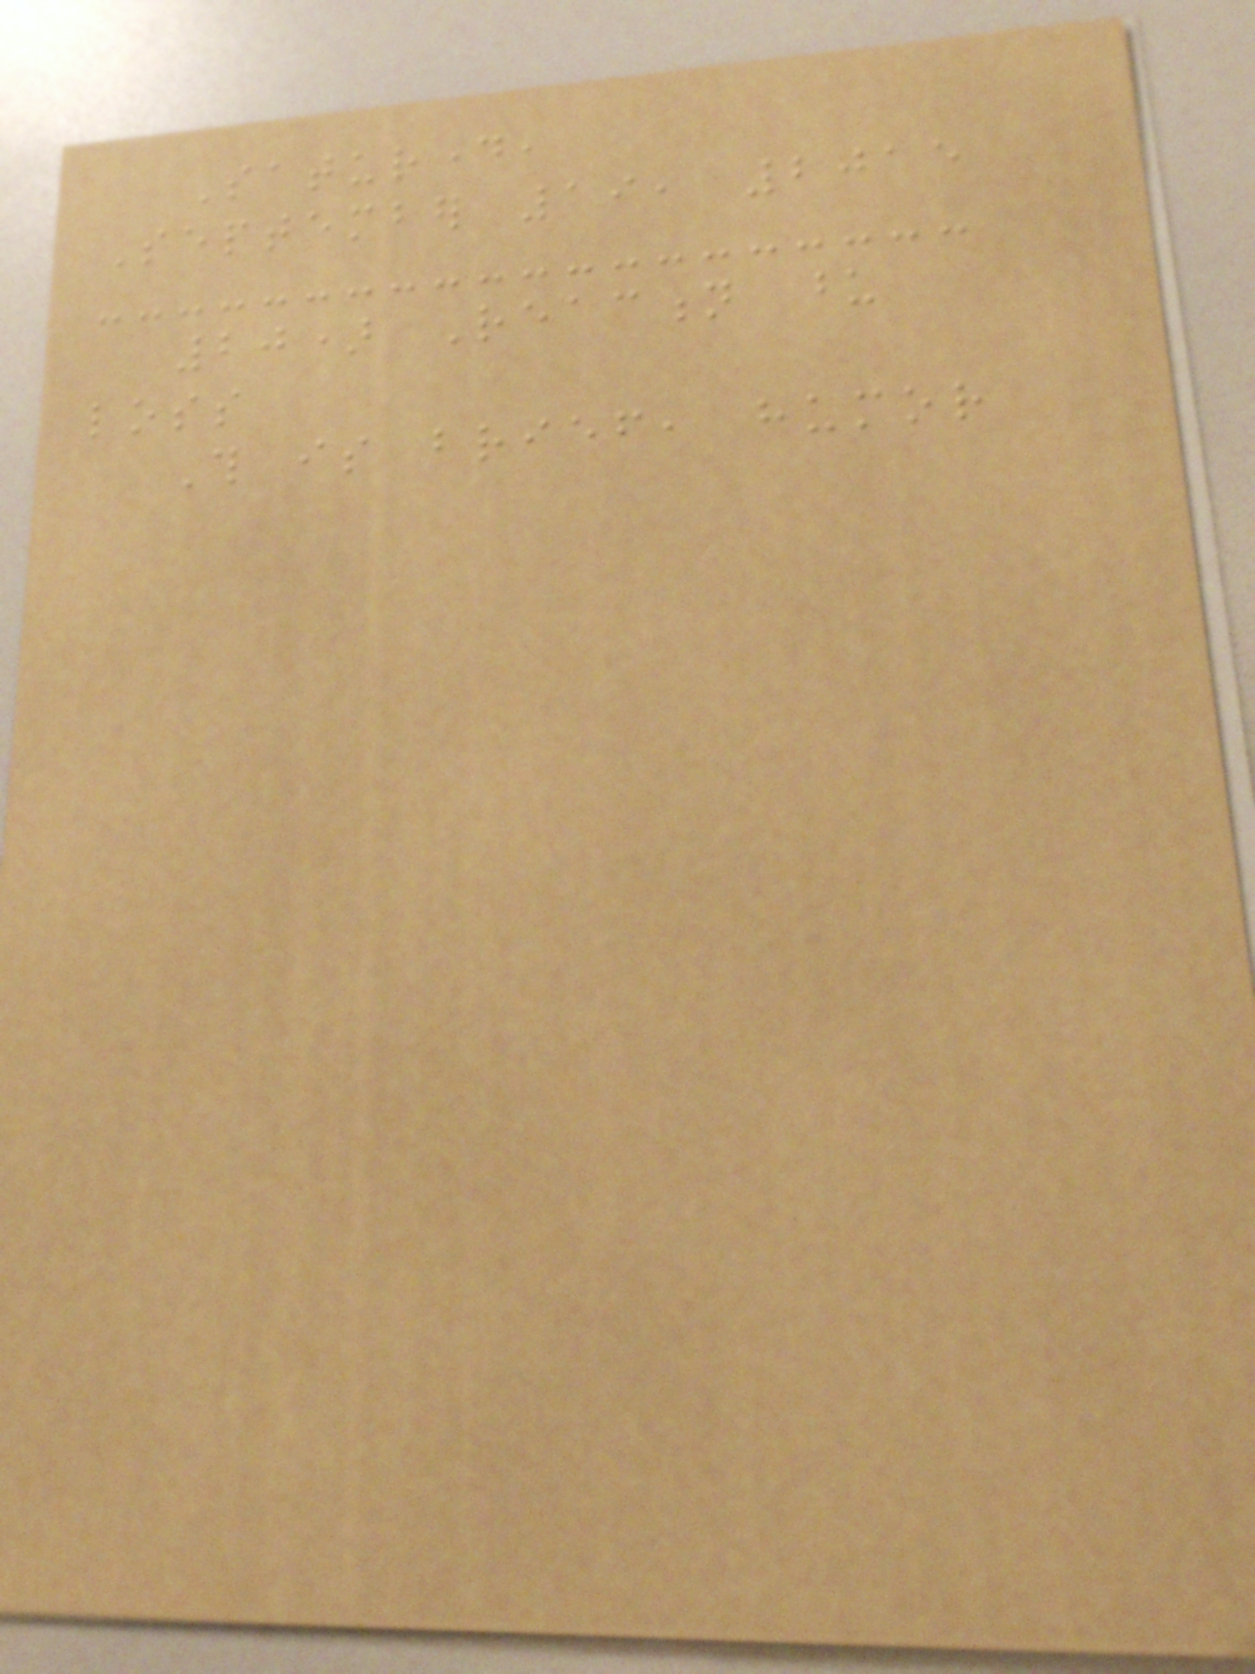Saturday,
September 19, 2015
20) Reaction upon
loss
This is brief, humor
